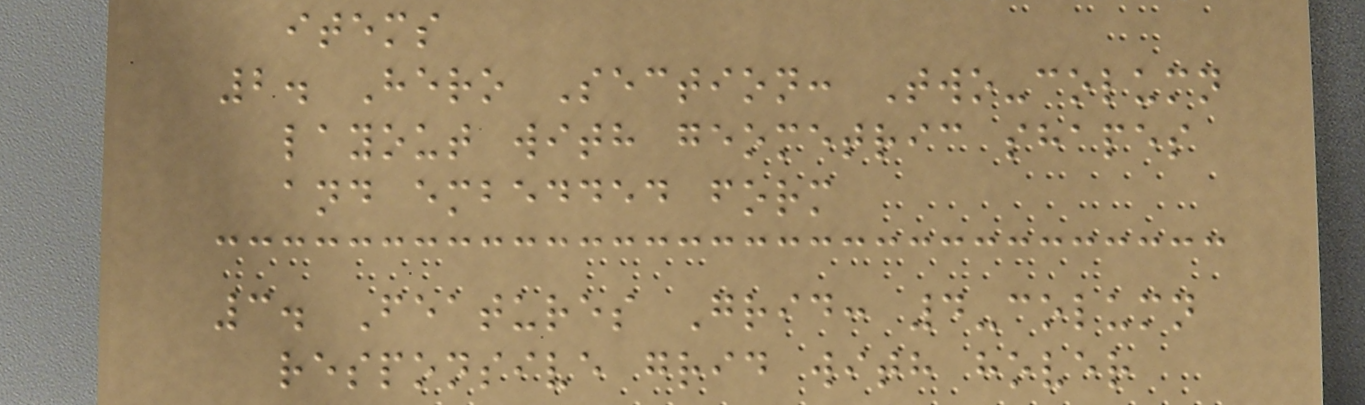items
2. Hero Section: Two-column
layout with geometric shapes
and embedded form
3. Features Grid: 4-column
responsive grid with hover
